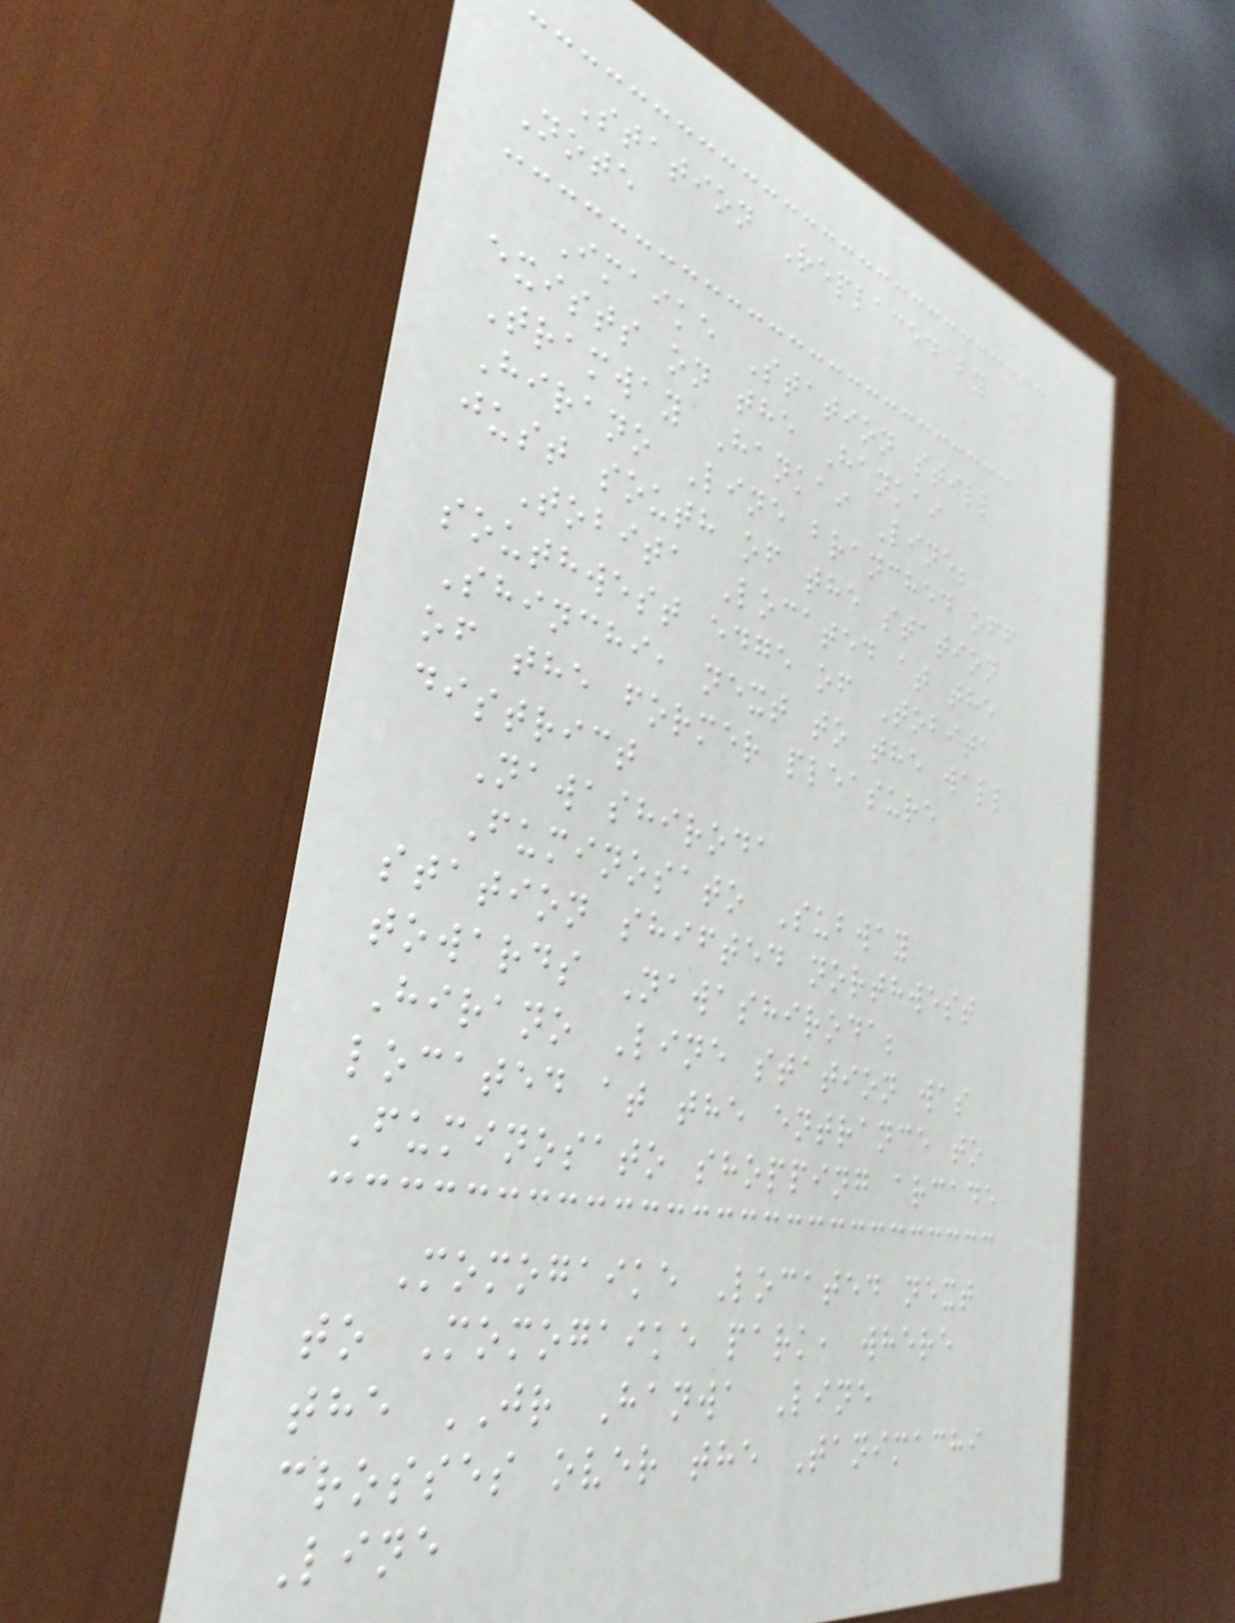Station Replaced by
Note
Imaike Station still
exists on the Hankai
Tramway Hankai Line;
Hirano Line branched off
just south of the station
Tobita Located at the
southwest edge of Tobita
Shinchi, next to the wall
of the former pleasure
district
Nawashiroda
Fuminosato Subway
station shifted northwest
towards Nawashiroda;
Hirano Line station was
located at the entrance to
Fuminosato shopping arcade
Momogaike Located next
to Momogaike park, where
the JR Hanwa Line
crosses over the Tanimachi
Line
